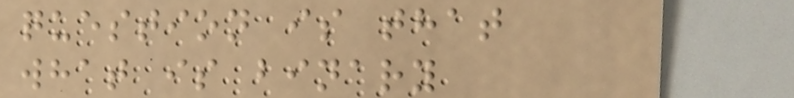question is that
what is binary
